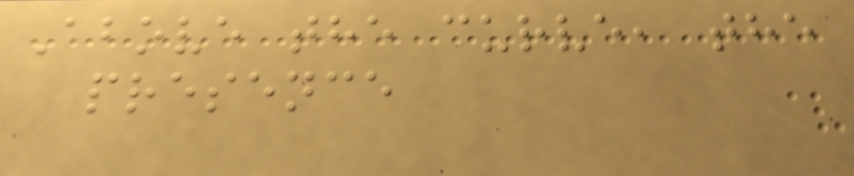Above the curve, the
presence
